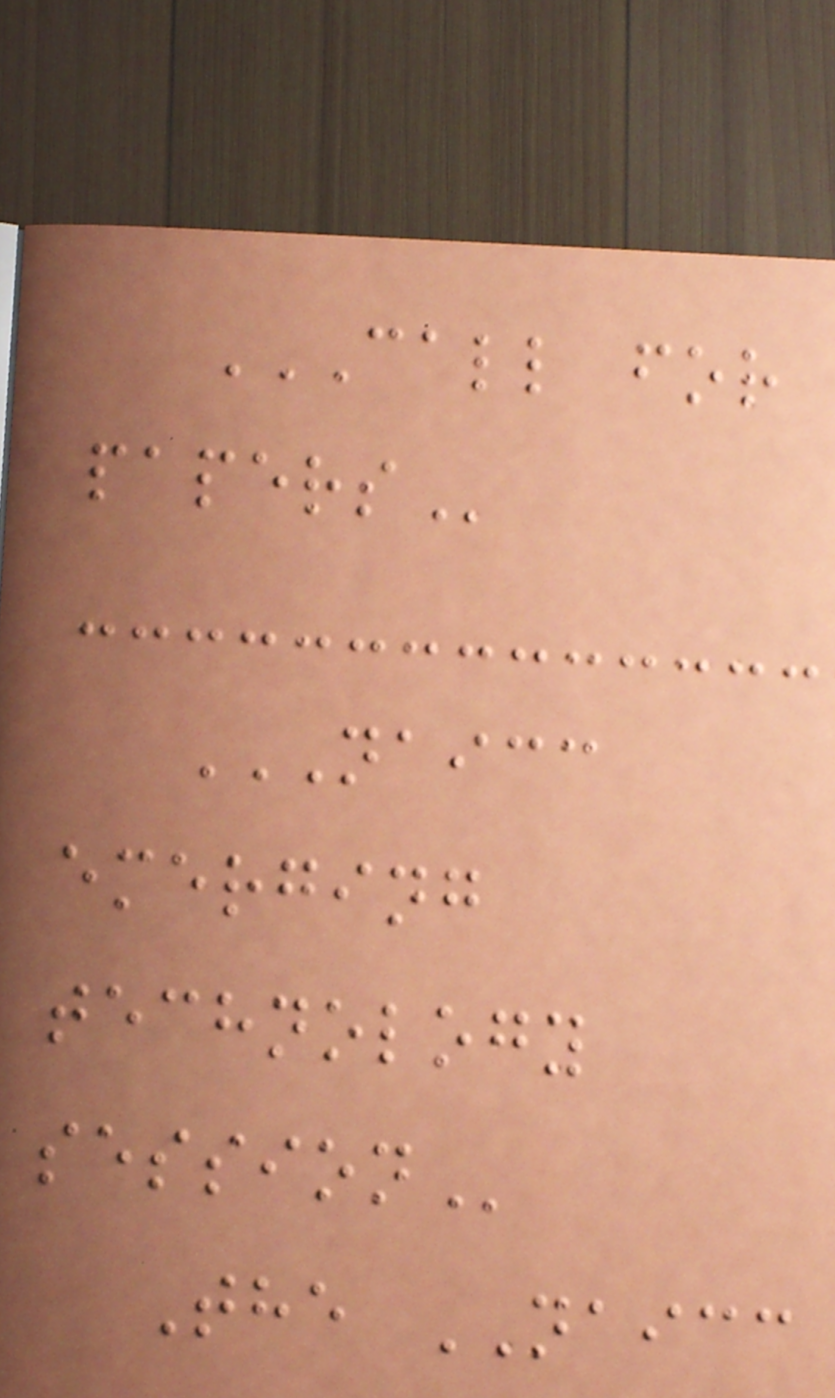CALL FOR
PAPERS
NAICC
EMERGING
TECHNOLOGY
SESSION
The NAICC
